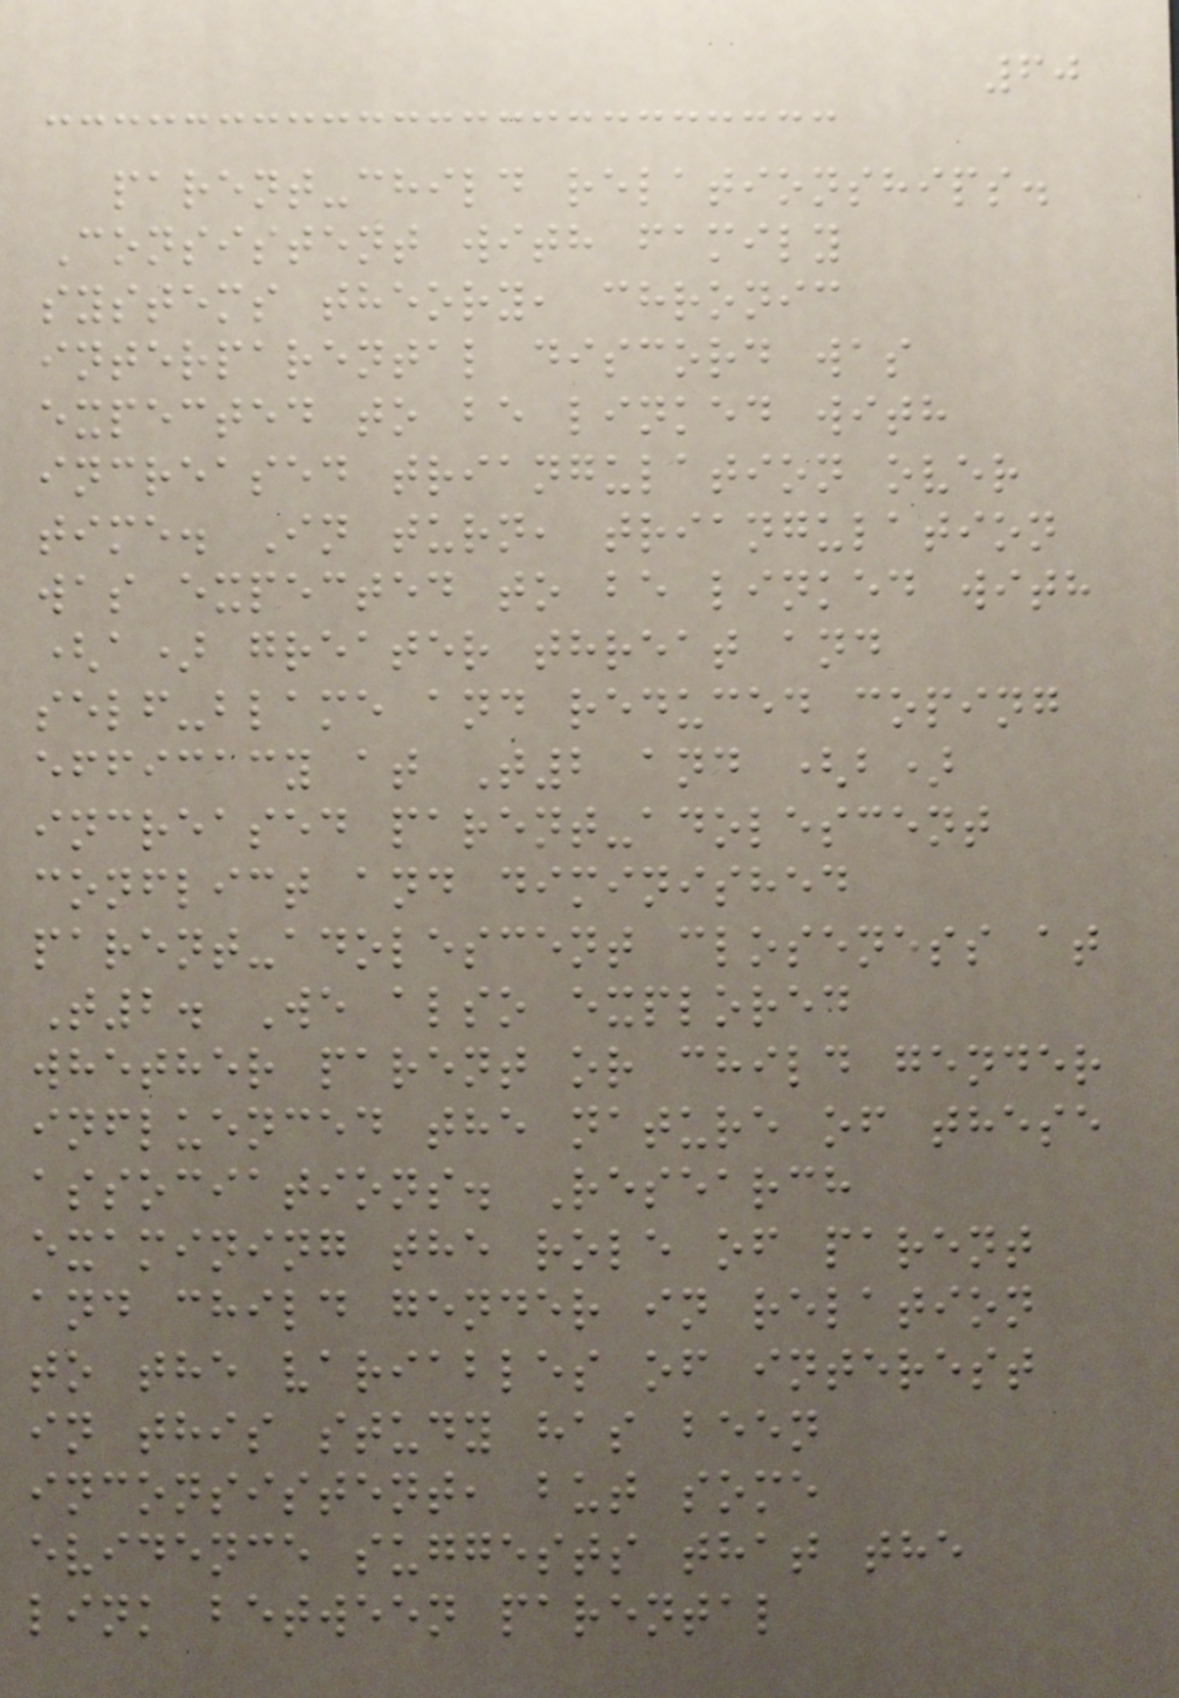60
parent-child relationships.
Consistent with family
systems theory, chronic
interparental discord was
expected to be linked with
increased triangulation over
time. In turn, triangulation
was expected to be linked with
(a) greater threat and
self-blame and reduced coping
efficacy at T2 and (b)
increased parent-adolescent
conflict and diminished
parent-adolescent closeness at
T2. We also explored
whether parent or child gender
influenced the nature of these
associations. Research
examining the role of parent
and child gender in relation
to the variables of interest
in this study has been
inconsistent, but some
evidence suggests that the
link between parental
